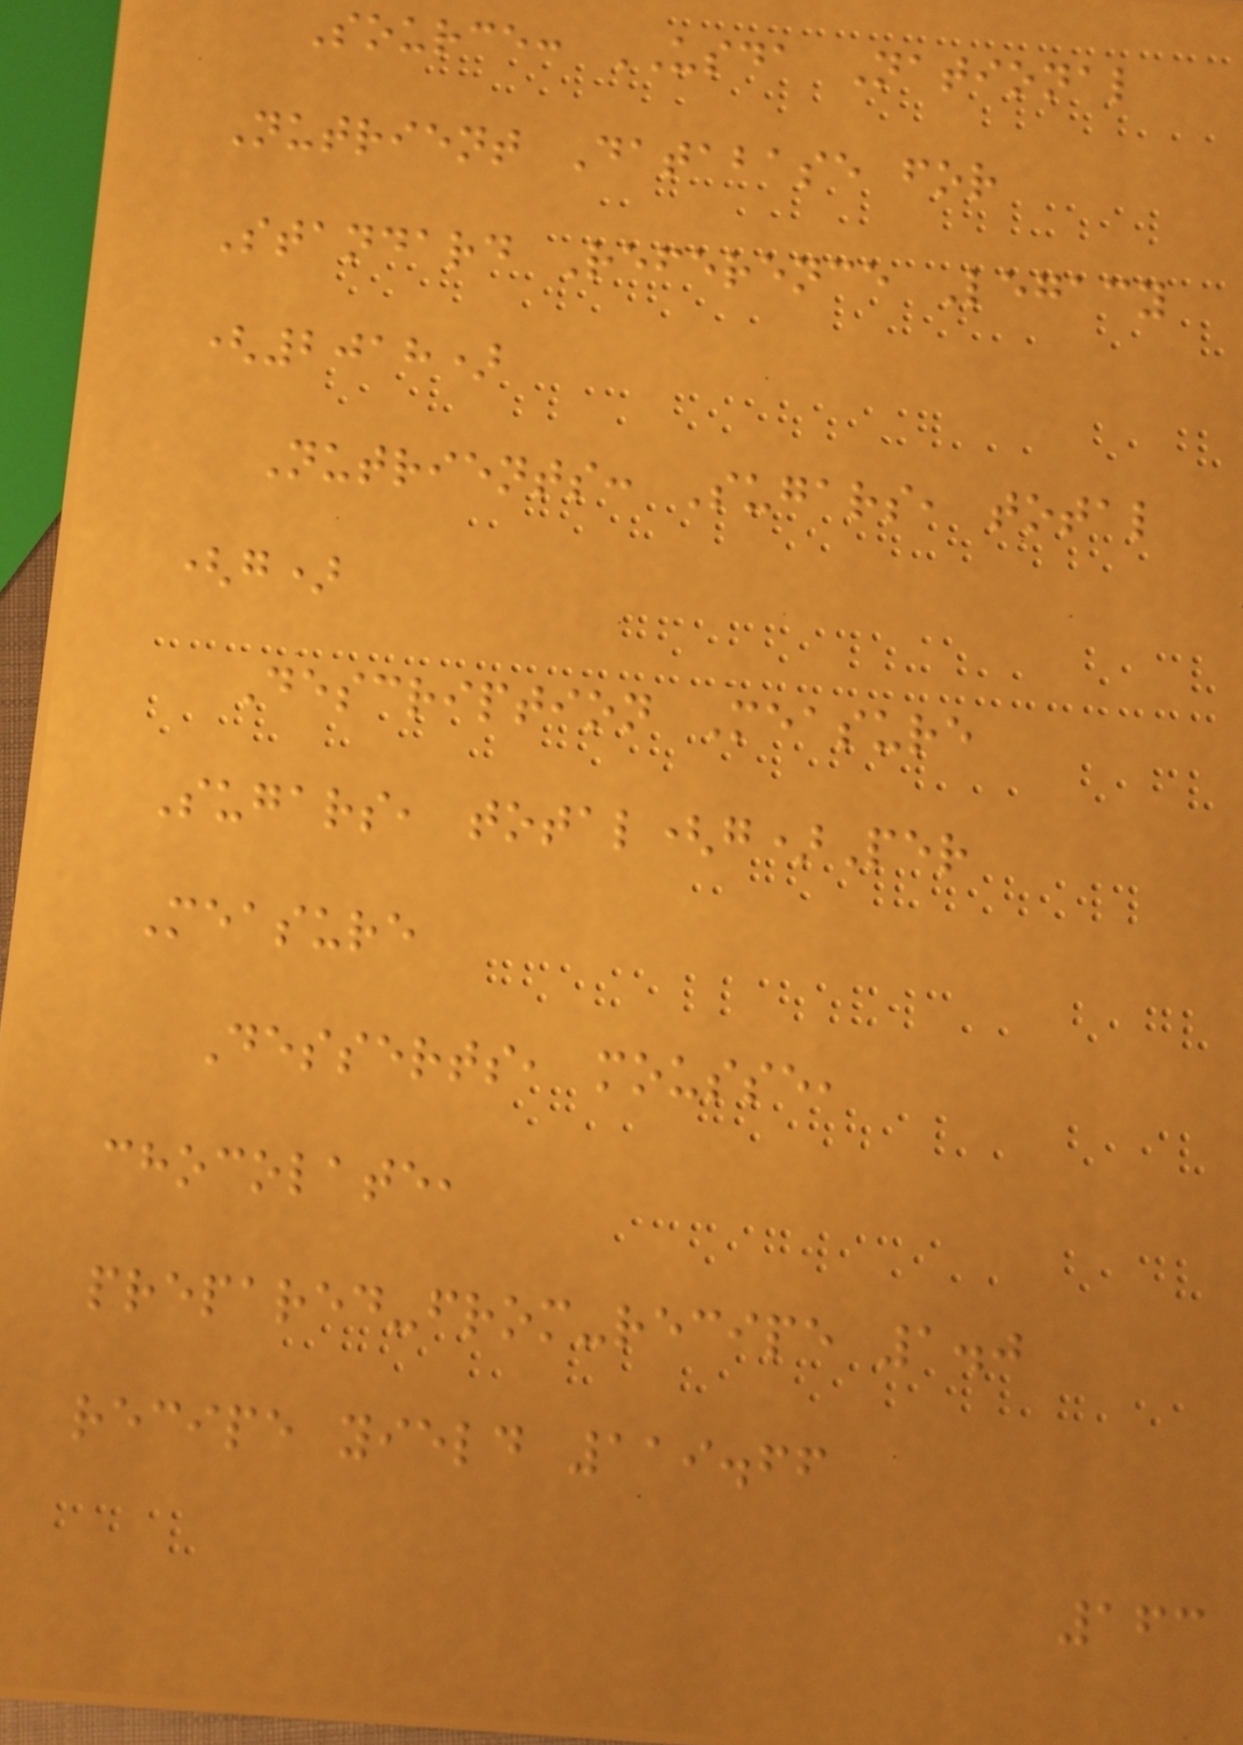Source: USDA National
Nutrient Database for
Standard Reference Legacy
(2018)
Nutrients: Sugars, total
(g)
Description Measure
Sugars, total(g)Per
Measure
Desserts, mousse,
chocolate,
prepared-from-recipe 1.0
recipe yield 119.66
163
